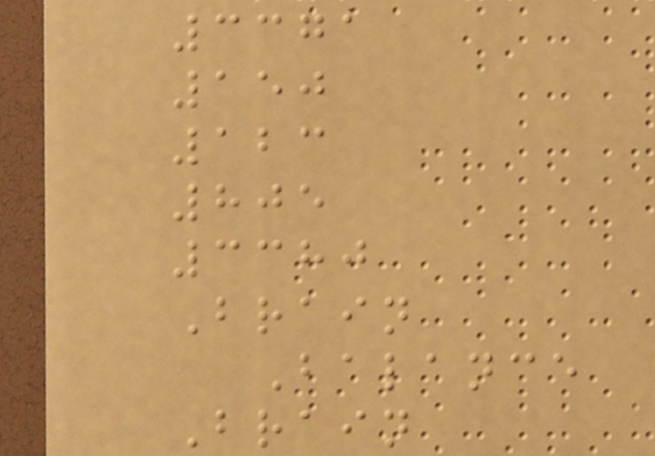3371
150
123
805
3380
Brain
Balance
Brain
